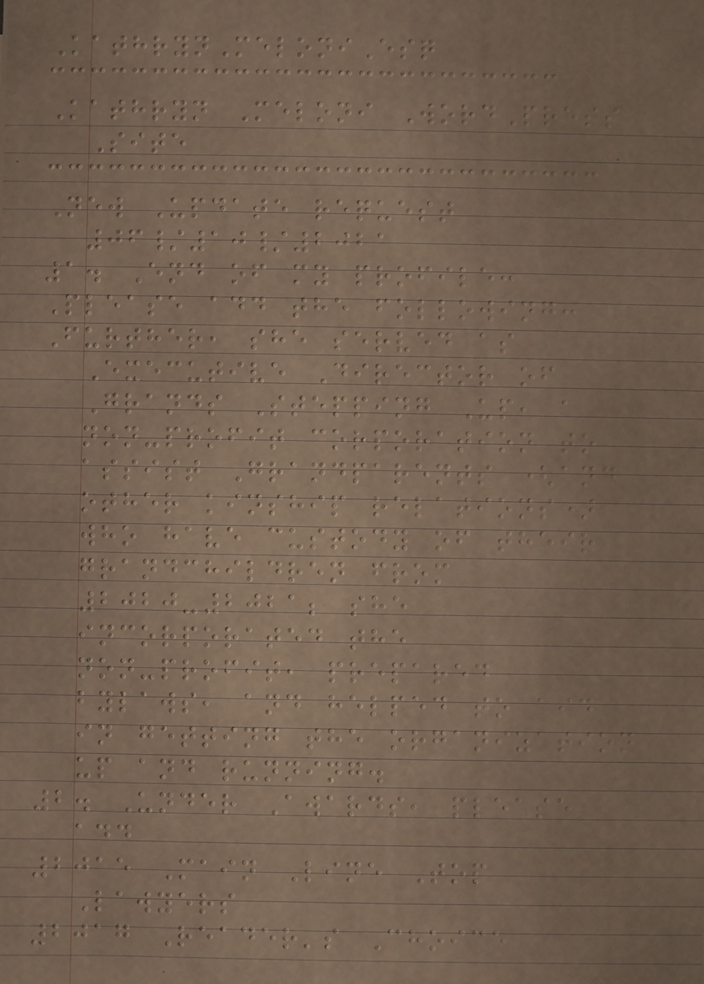KathrynMeloniEsq
Kathryn Meloni WordPress
Site
New Update request
06/10/2021
1. End of my profile:
Please add the following:
Further, she served as
Executive Director of
Grands Stepping Up, a
non-profit corporation to
assist Grandparents (and
other kinship relations)
who have custody of their
grandchildren from
2020-2021; she
incorporated the
non-profit, prepared
bylaws, and helped to aid
in getting the organization
up and running.
2. Under Awards, please
add
2015 Main Line Top
Lawyers
2017 Reader's Choice
